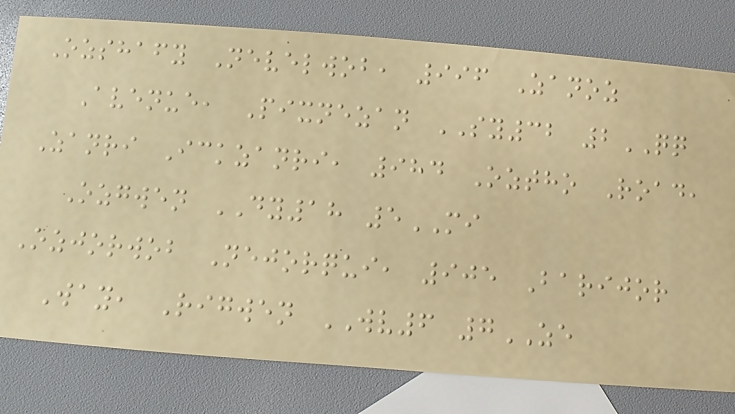Ozshafy Nevelwob, 996 Zanoz
Avenue, Pixnezan SY32 2QQ
Zanri Ickzanri, 984 Oztho Road,
Ozgwen DY18 5MI
Ozjorwob Nejorqui, 905 Barijor
Way, Rigwen WV6 7ZE
